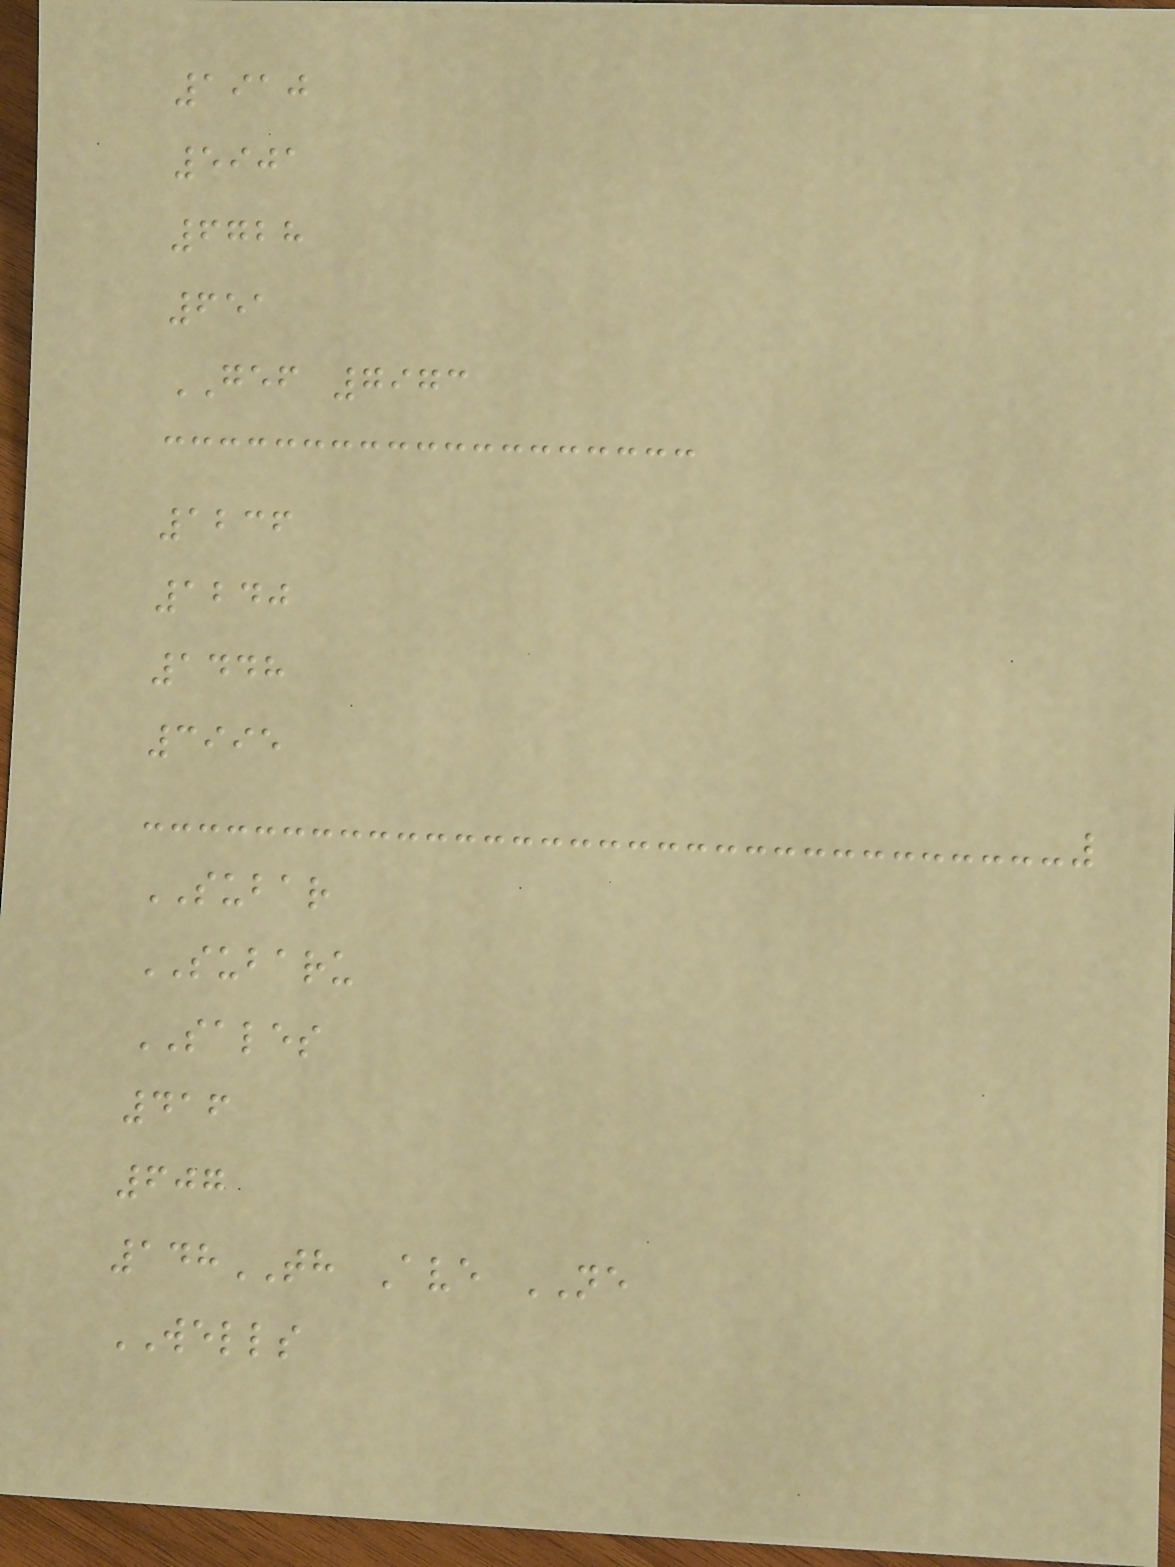1910
5901
6728
651
GEF 7973
1236
1240
1448
3995
SUBAR
SUBARU
SALES
416
607
148TH Ave NE
WELLS
